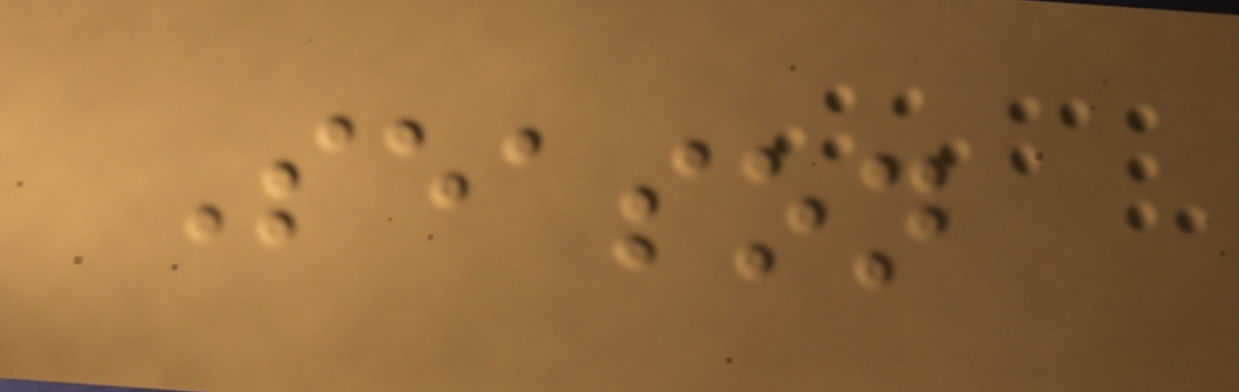Season
